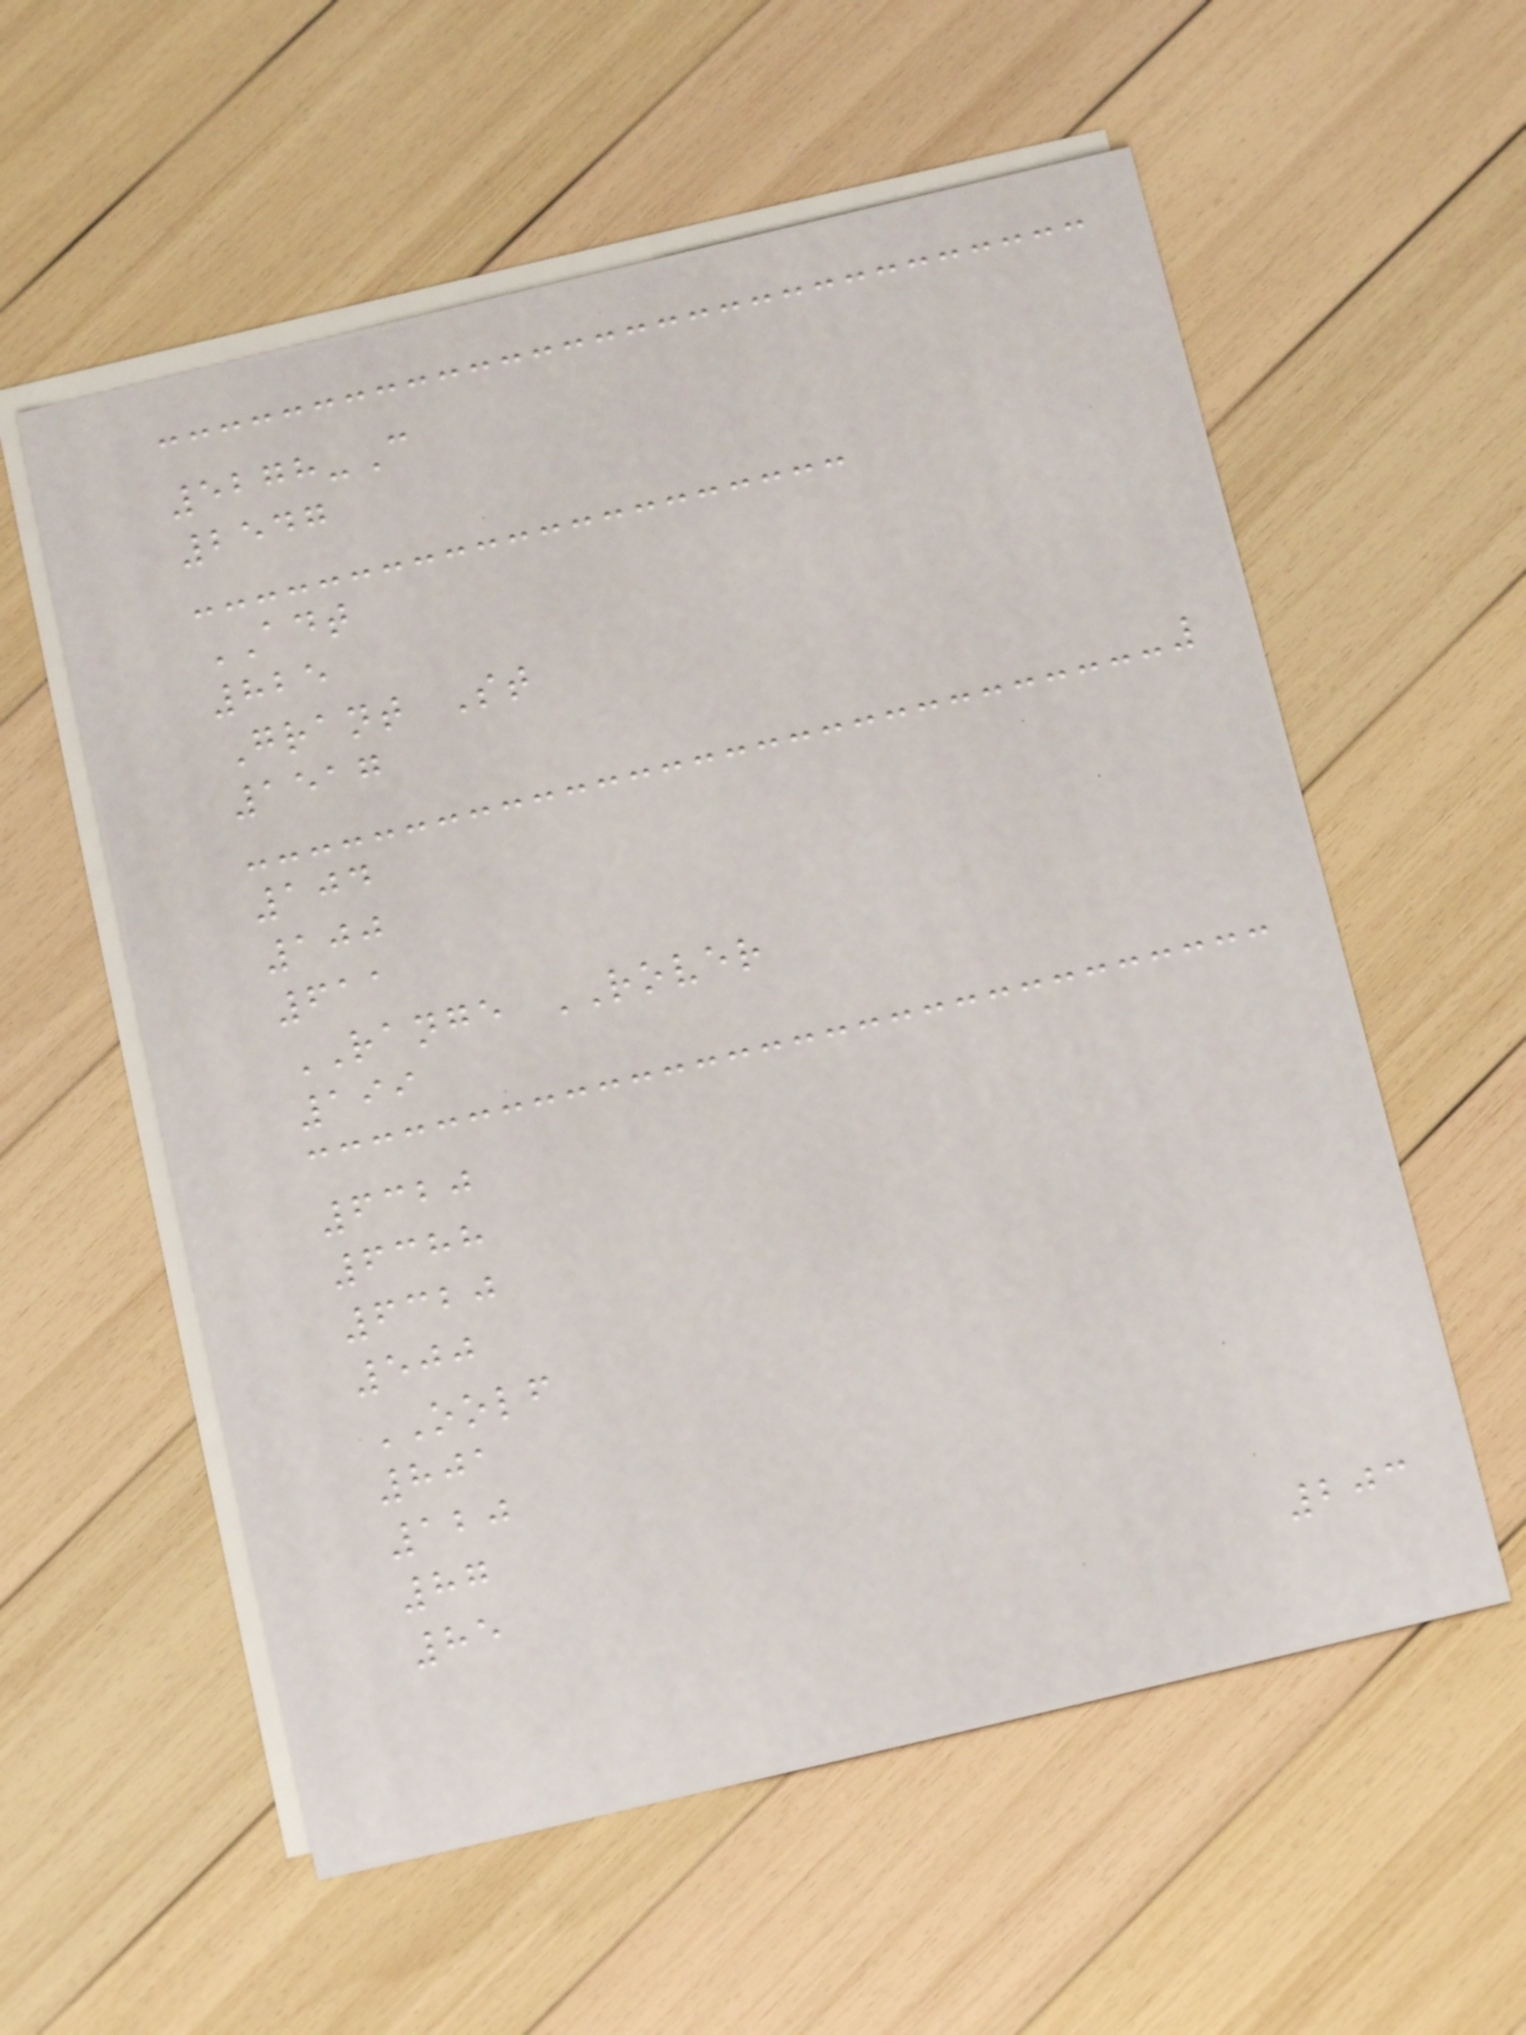5278-C
2547
ADT
825
Grant St
1517
104
100
611
RANGE ROVER
199
6320
6388
6320
500
OOLF
801
120
87
85
203
